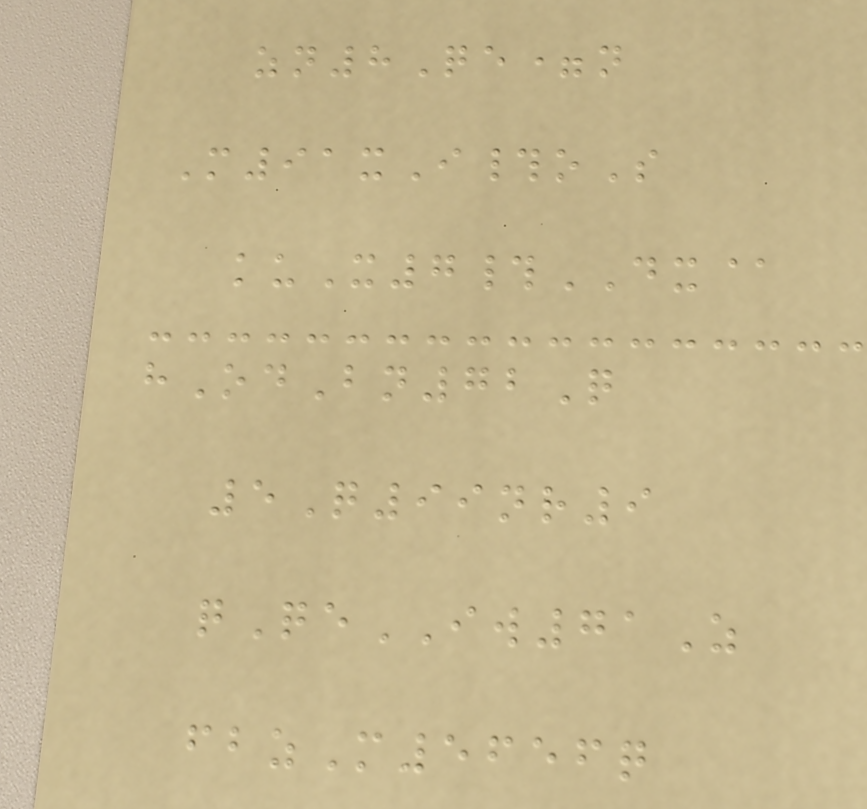zn8Qe=n
M91xI#oS
kuX7#DX@
hOdBn72Q
5Q99nr9
qQeIW71Z
fbzM5656q
